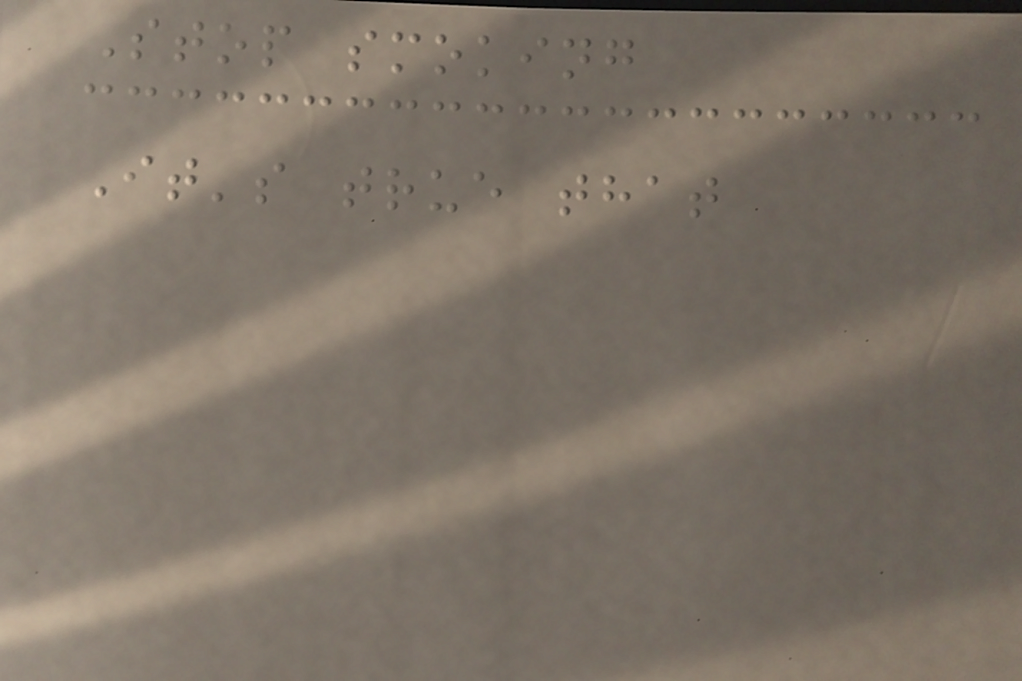Stop smoking
It's true that
